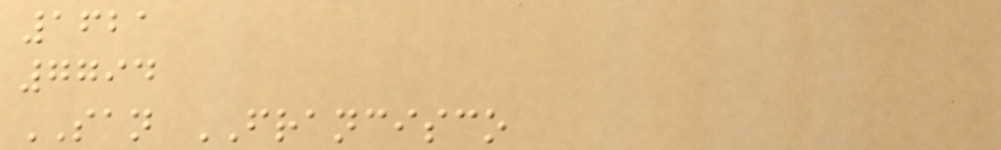1621
7794
SAN FRANCISCO
